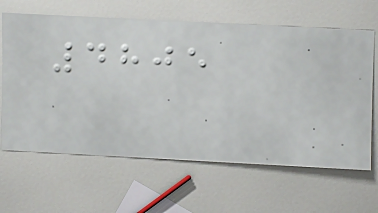4805
